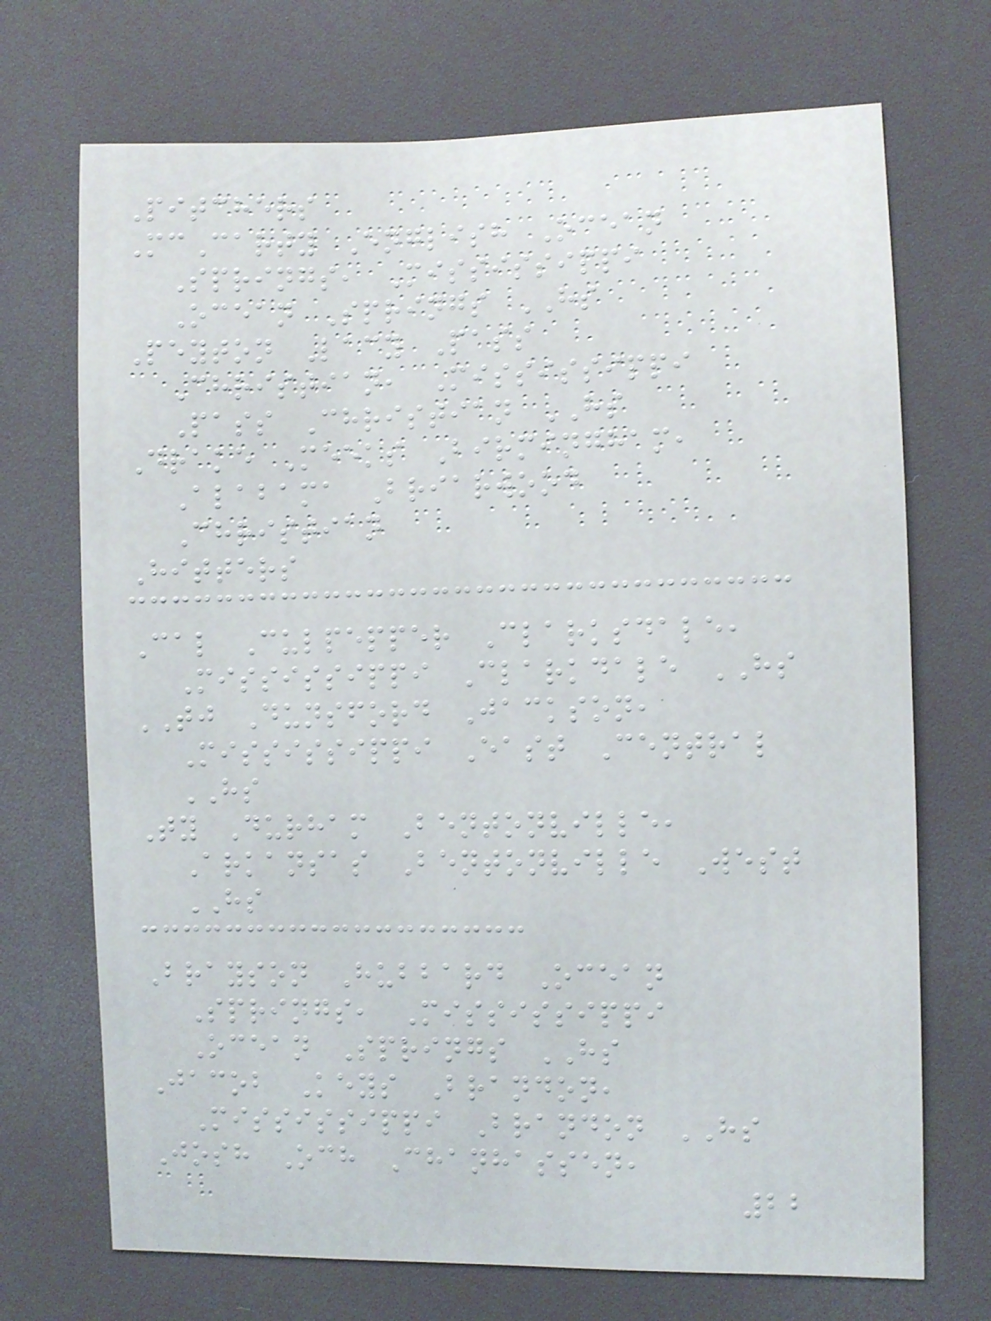Pitchers
McCarty English Ocean
Springs, Mississippi
Ocean Springs HS
Peyton Lacy Pass
Christian, Mississippi
Pass Christian HS
Drake Meeks Birmingham,
Alabama Briarwood
Christian
Hitters
Cal Culpepper Clarksdale,
Mississippi Clarkdale HS
TJ Dunsford Jackson,
Mississippi East Central
HS
Ty Durham Bentonville,
Arkansas Bentonville West
HS
Brayson Hubbard Ocean
Springs, Mississippi
Ocean Springs HS
Jacob Keys Brandon,
Mississippi Brandon HS
Josh Och Chanhassen,
22
